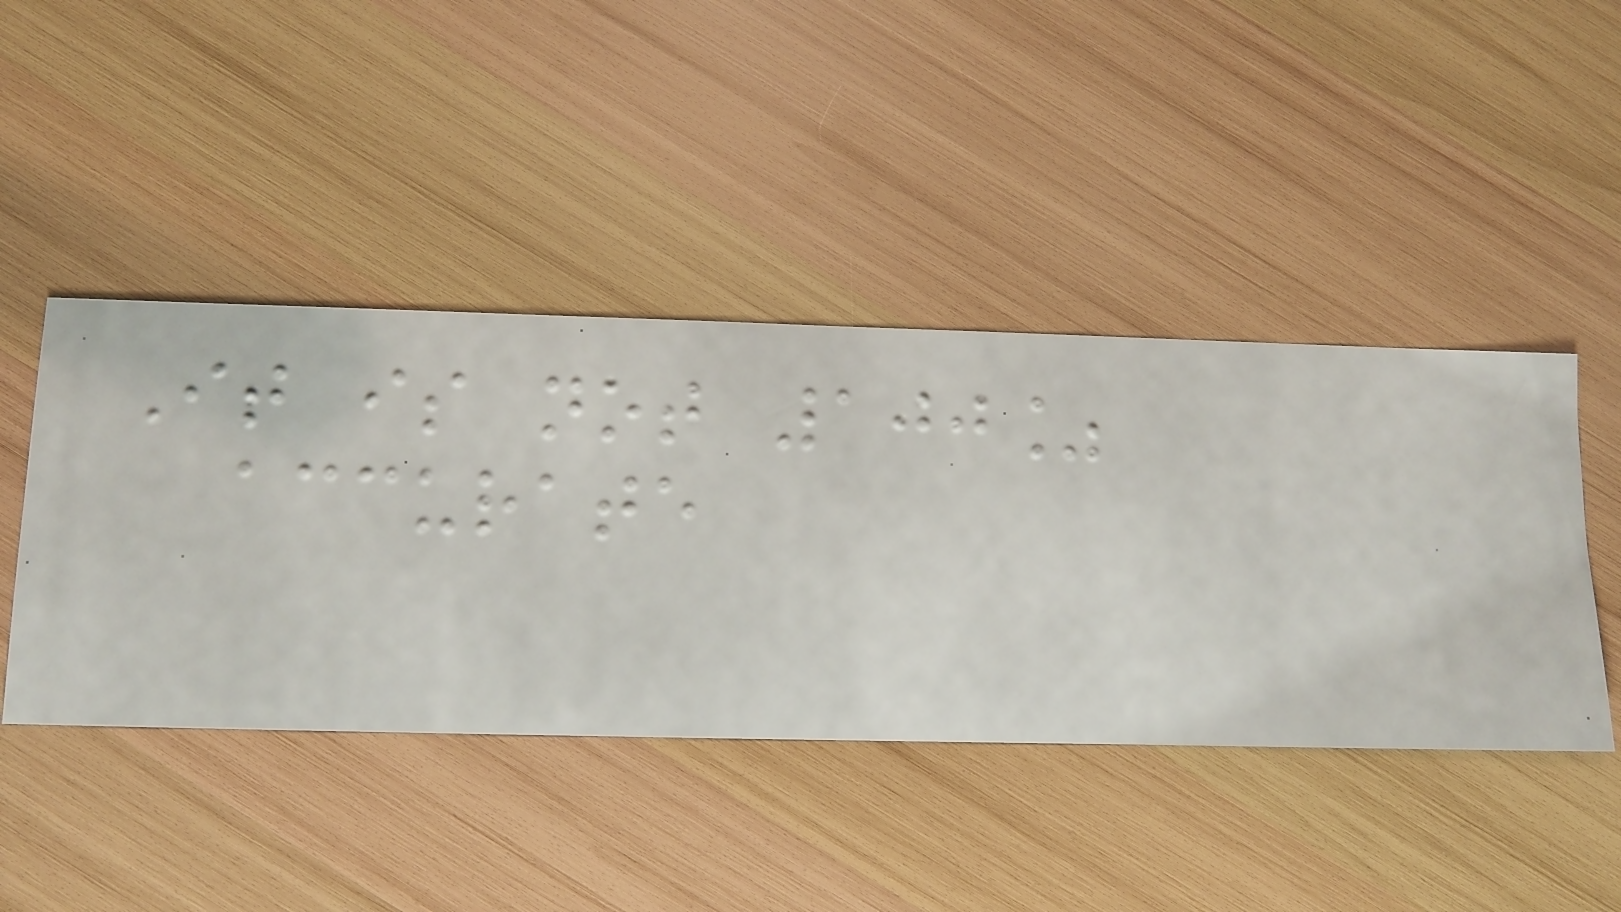It is not 100%
accurate
